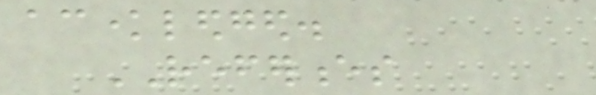acknowledged.
REFERENCES
